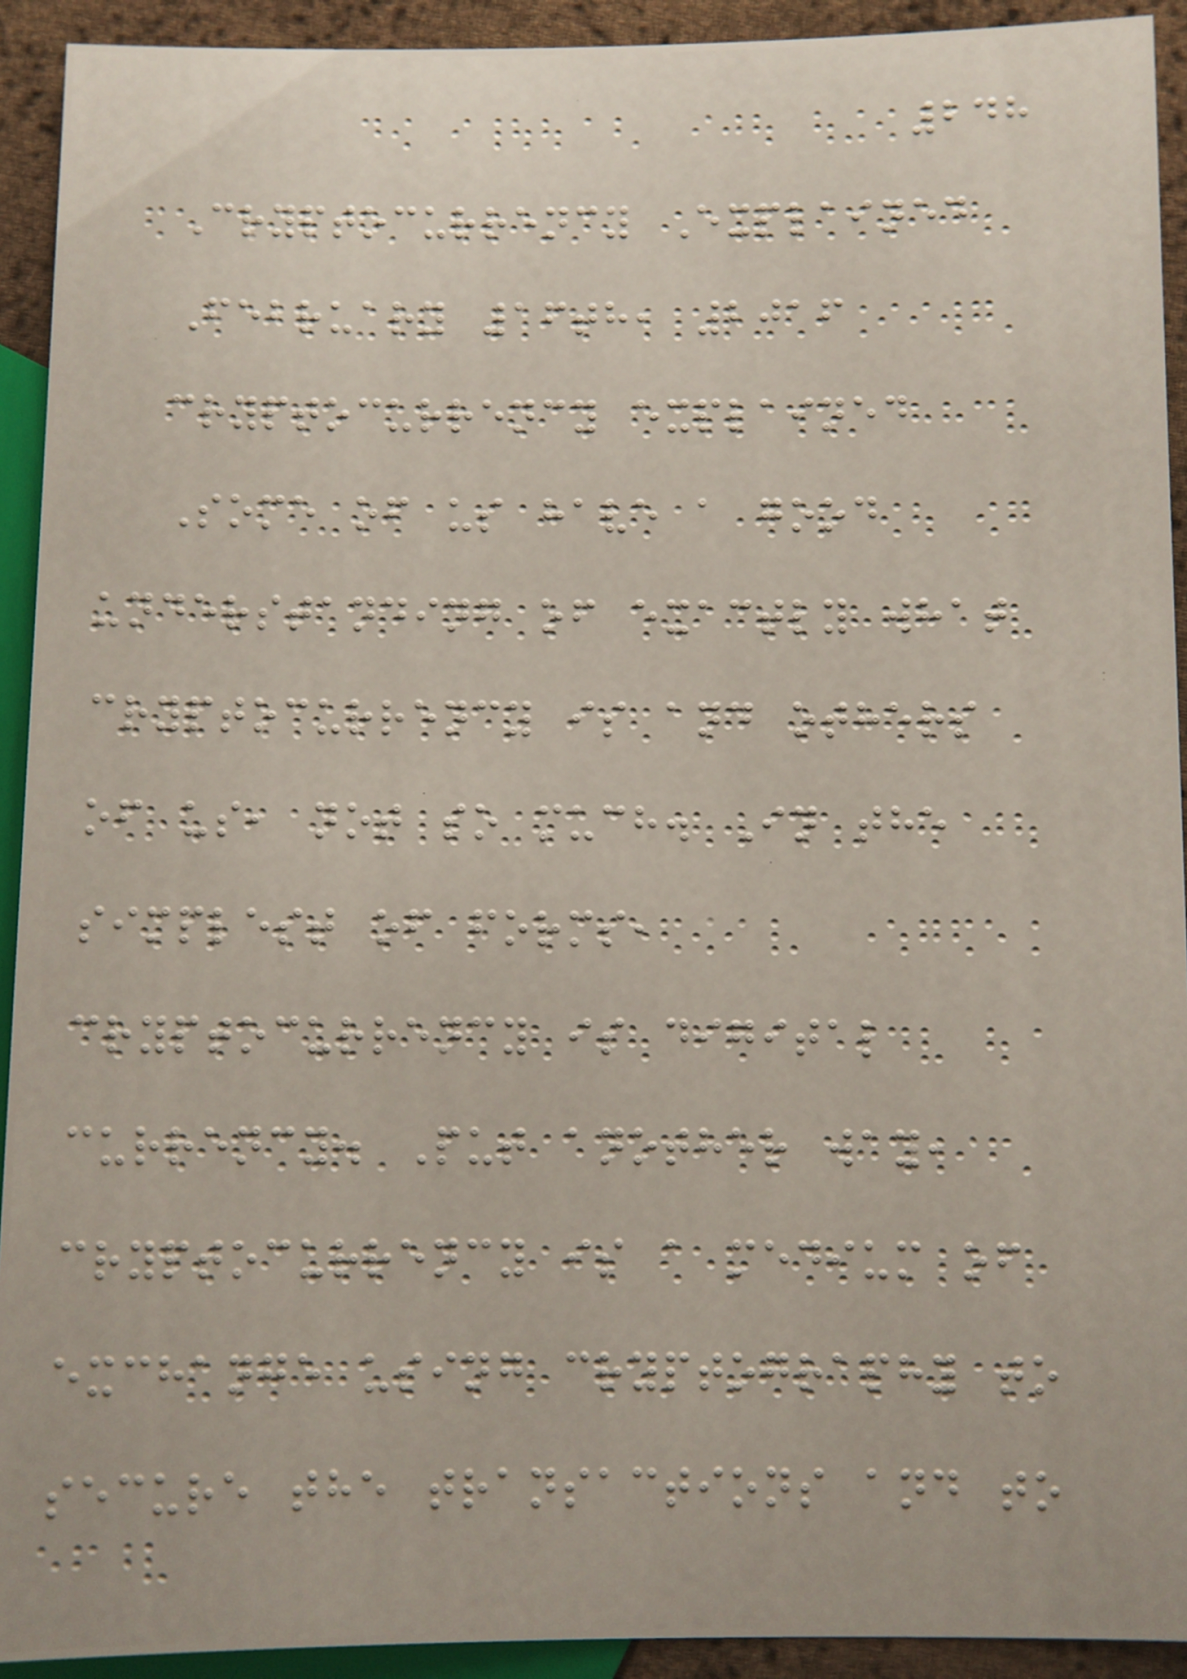248
Cryptocurrency Explained
February 16th, 2016
cryptocurrency explained
Some of us have a good
understanding of exactly what
cryptocurrency is and others
of us, not so much. In the
simplest of forms,
cryptocurrency is digital
currency. Put another way,
cryptocurrency is a medium of
exchange using cryptography to
secure the transactions and to
